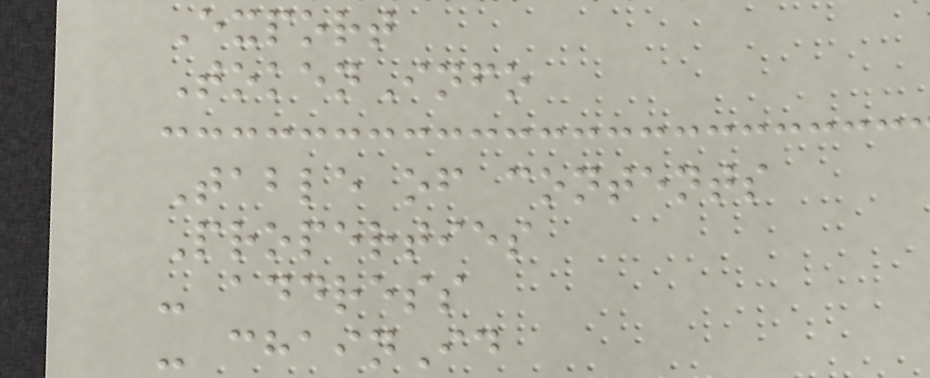Export
TokenInfo
Table of contents
Properties
- address
- chainId
